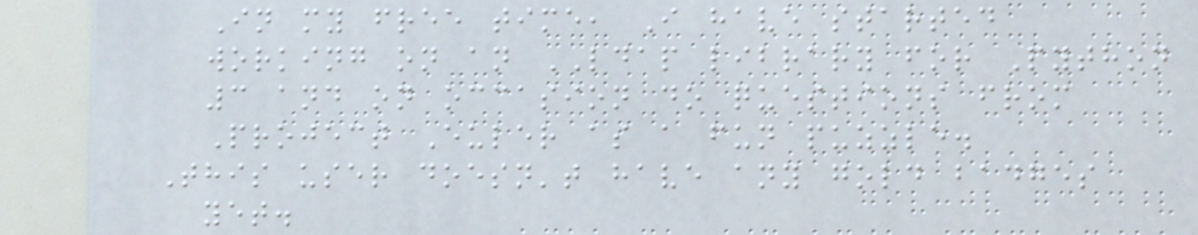In my free time, I have started
working on an LDAP library for Python
3 and on occasion do questions from
Project Euler as a fun puzzle.
This user doesn't have any gold badges
yet.
